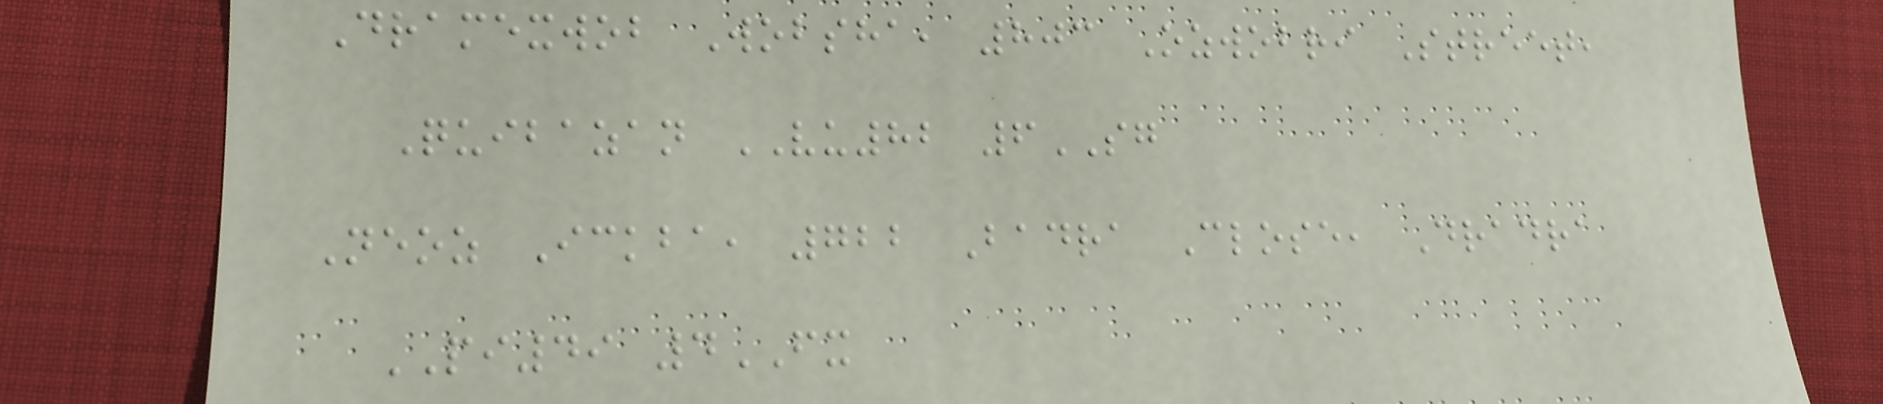Dramexwob Wobsha, 803 Ozwobri Street,
Quibazan VU82 6SG
Neoz Ickba, 722 Badra Close, Dradra
PI49 4FX
